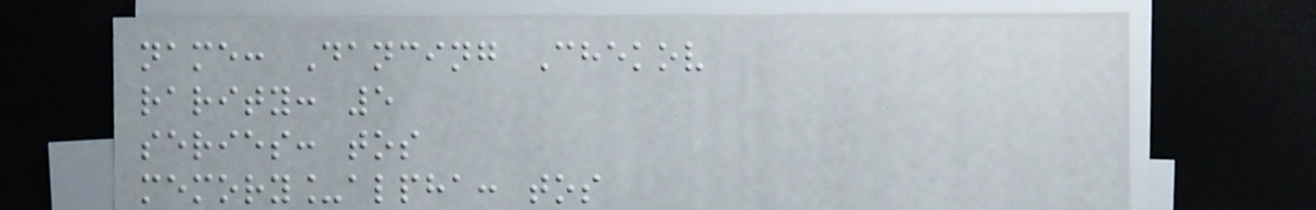name: Dancing Chekov
rarity: 5
series: tos
memory_alpha: tos
